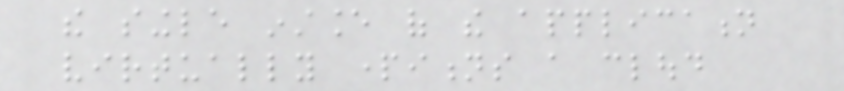the single instance of the application
virtually partitions a cloud
